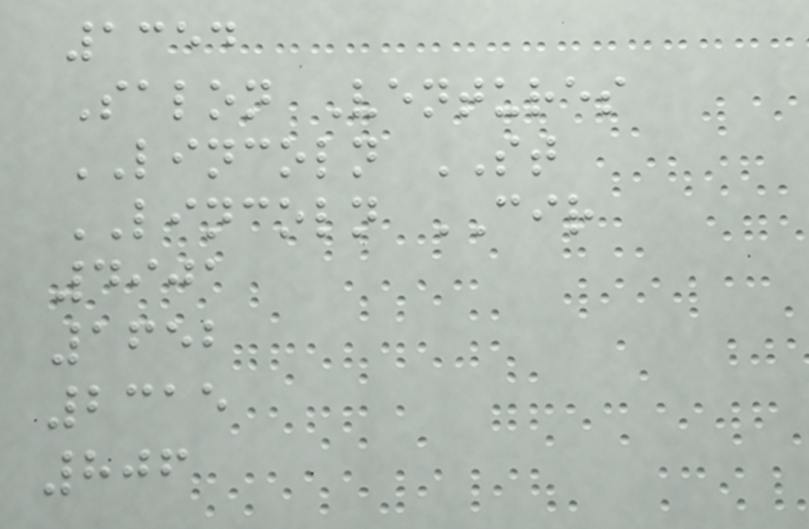1354
Salon Ventures
LINCOLN ST
LINCOLN CIR
4901
1652
2315
806
